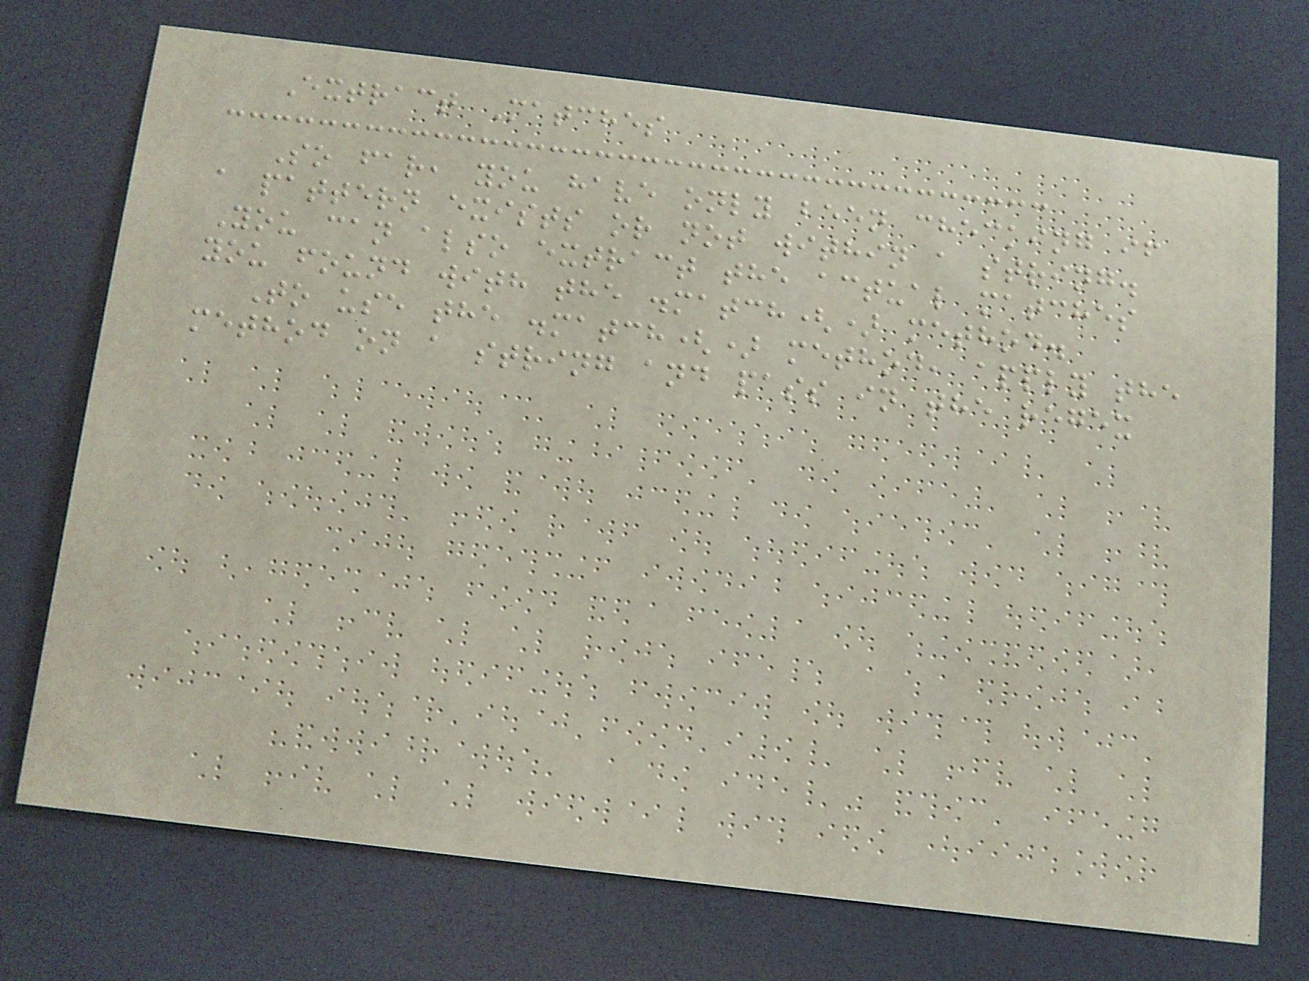Extract Matches
So far, you have only been checking if
a pattern exists or not within a string.
You can also extract the actual matches
you found with the .match() method.
To use the .match() method, apply the
method on a string and pass in the regex
